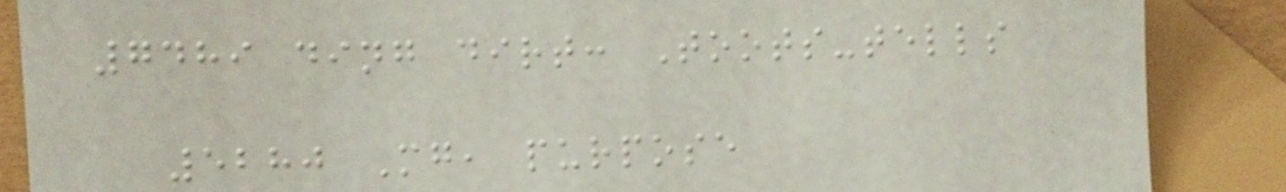7489 ding dirt: Toots-tells
5280 Mg, purpose
